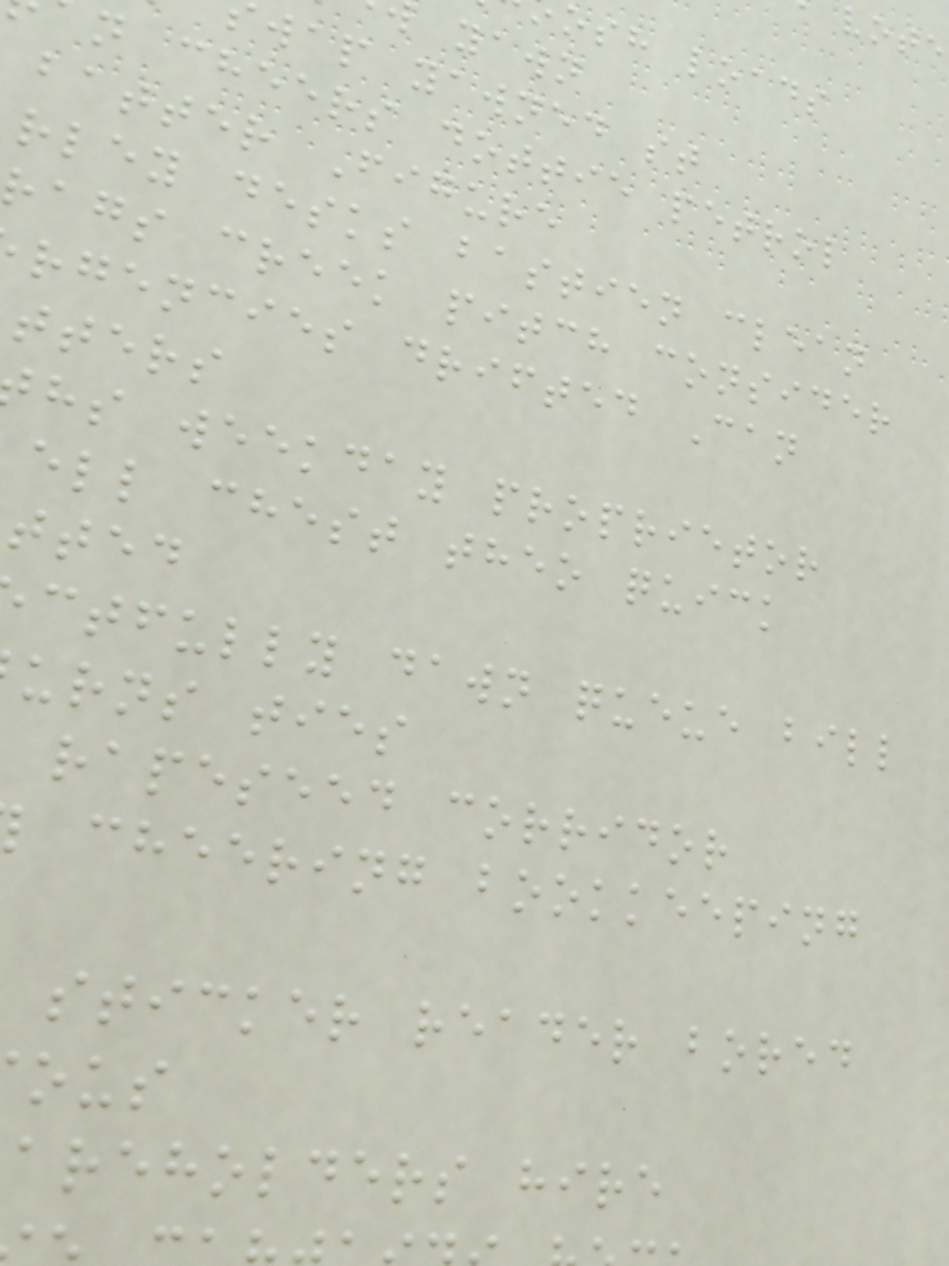osh loads
yawn
wap yawned st
n cheers dottie petrol
batter Figure
rley desks bastien clean
ags creek pitch consider
rgencies drifted Can
tters
hs weekday proprietor
ell chest theo quick
tted
ctfully dawn queue bill
urns ties
rapeseed corridor
cheering bookkeeping
sticker reader bored
areholders hire
